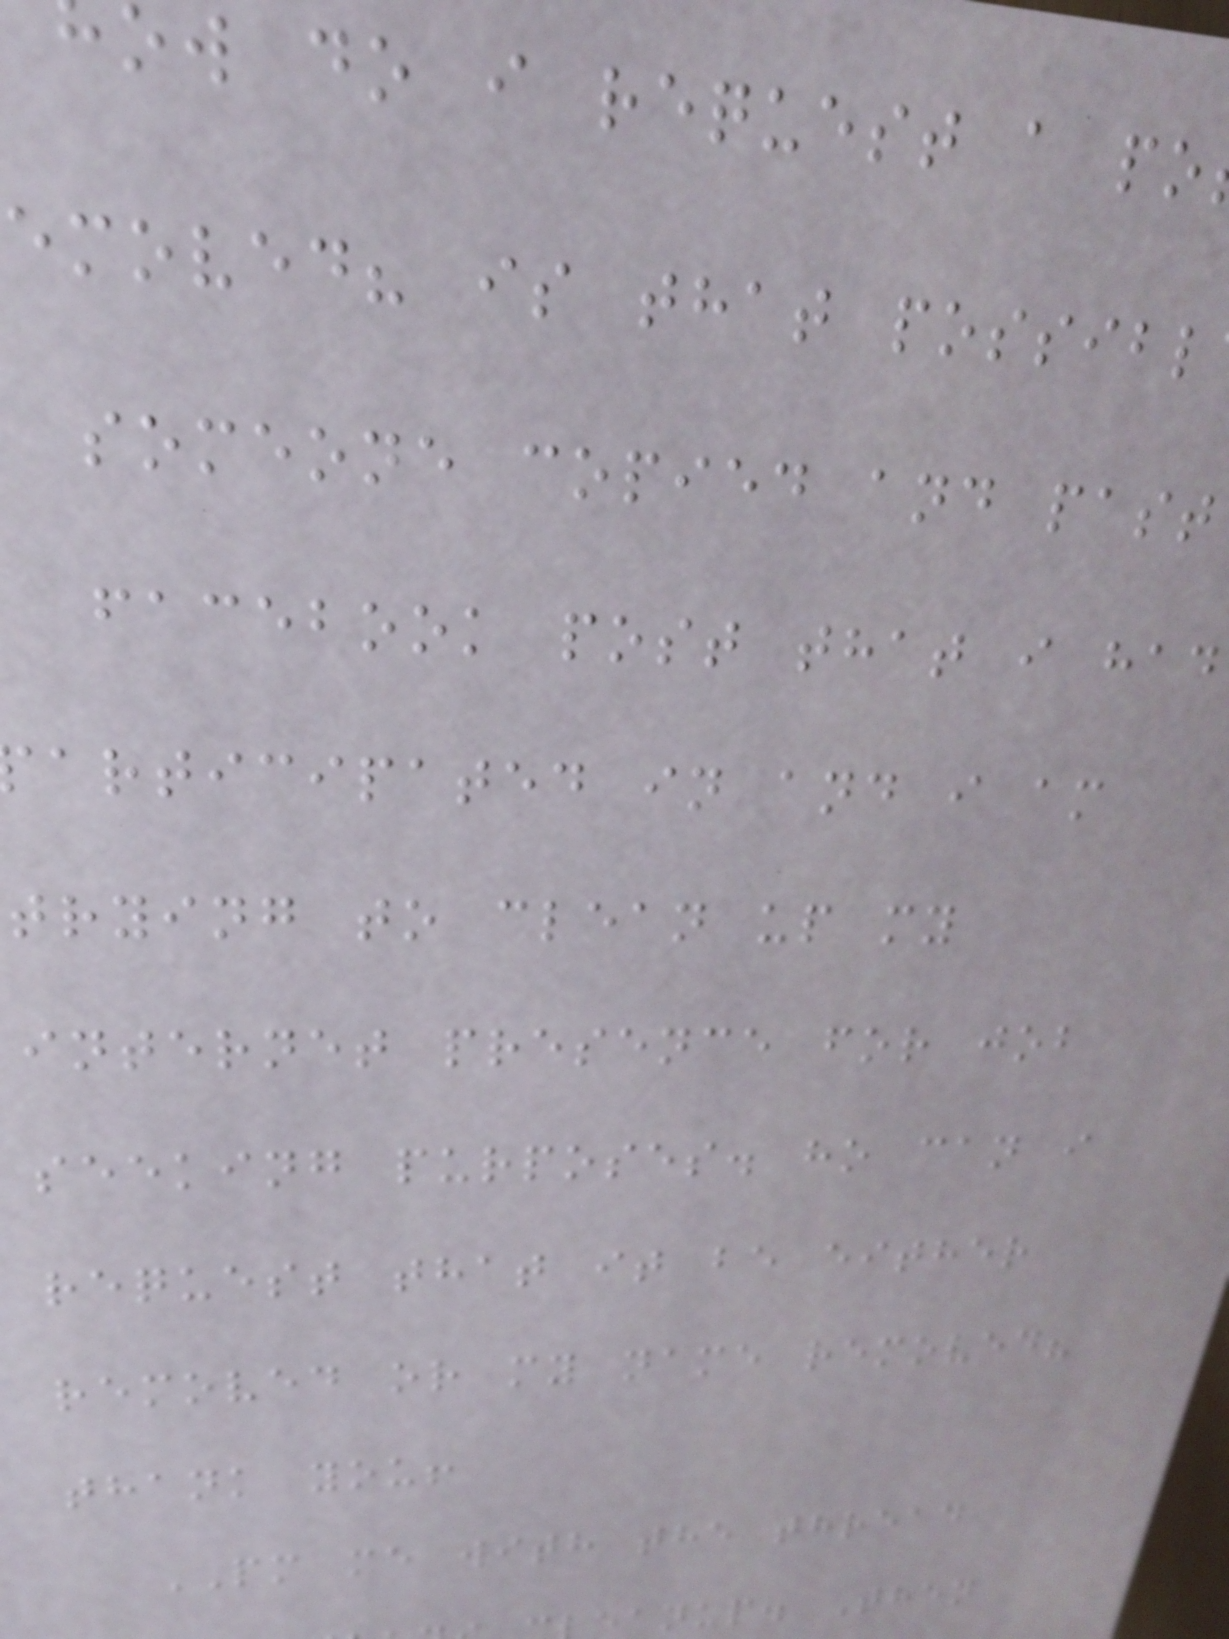ow do i request a po
emoved? is that possibl
someone copied and past
facebook post that i had
articipated in and i am
trying to clean up my
internet presence for job
seeking purposes. ho can i
request that it be either
removed or my name removed?
thank you!
PM me with the thread
anup. Then
